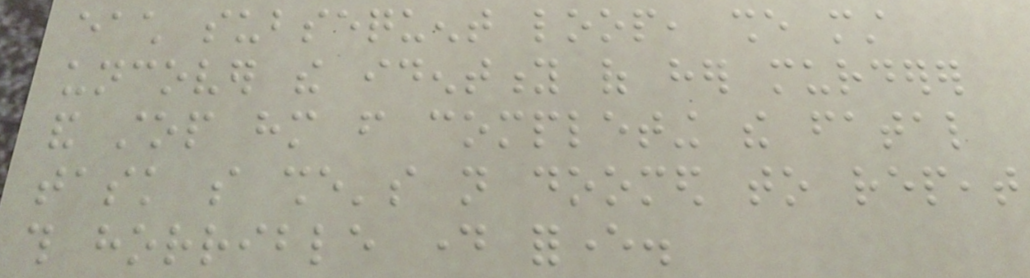each subsequent loop, she must
uncover the identity of her murderer
and stop him from completing the fatal
task so she's not doomed to repeat
this horrible day forever.
